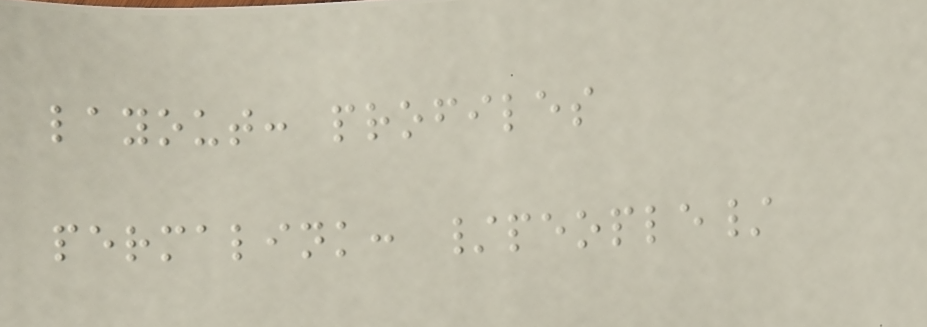layout: profiles
permalink: /people/
